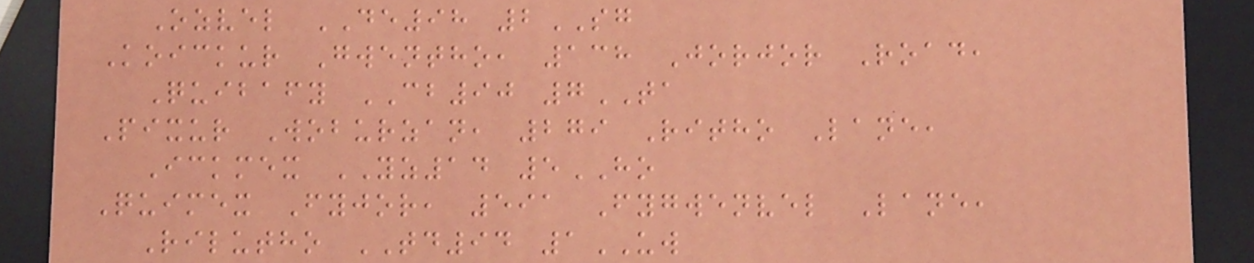Ozvel DE98 2SG
Koickur Gwentho, 138 Jorjor Road,
Quibafy CB90 7TA
Pixur Woburzan, 279 Ritho Lane,
Ickmex YZ14 5HO
Quimex Fyjor, 591 Fygwenvel Lane,
Rilutho TD94 1UW
